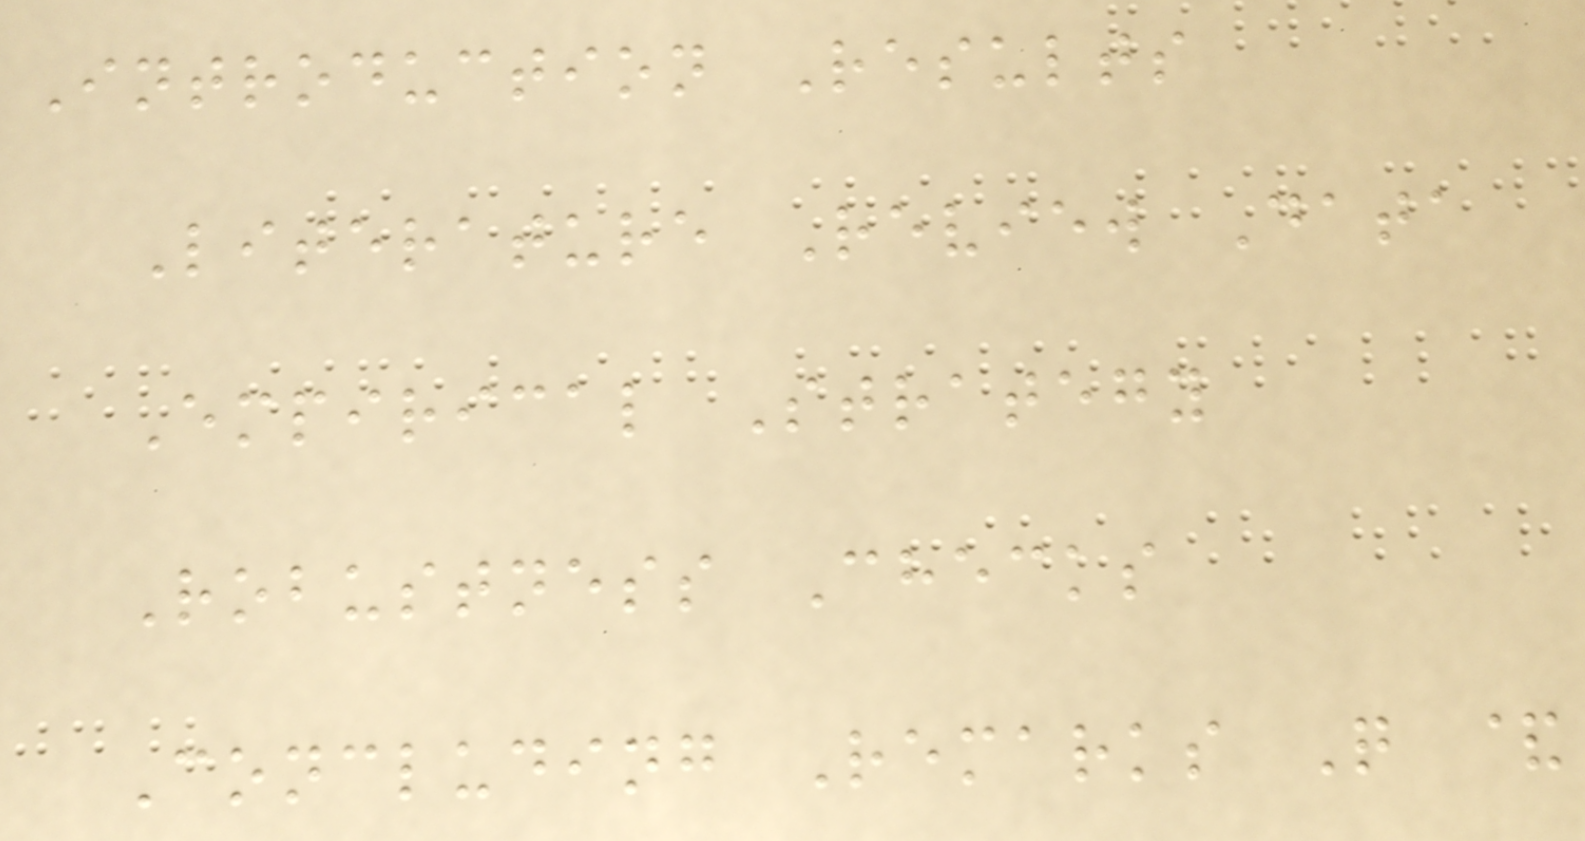Introduction Results
Literature Review Data
Empirical Strategy
Robustness Checks
Concluding Remarks Q &
